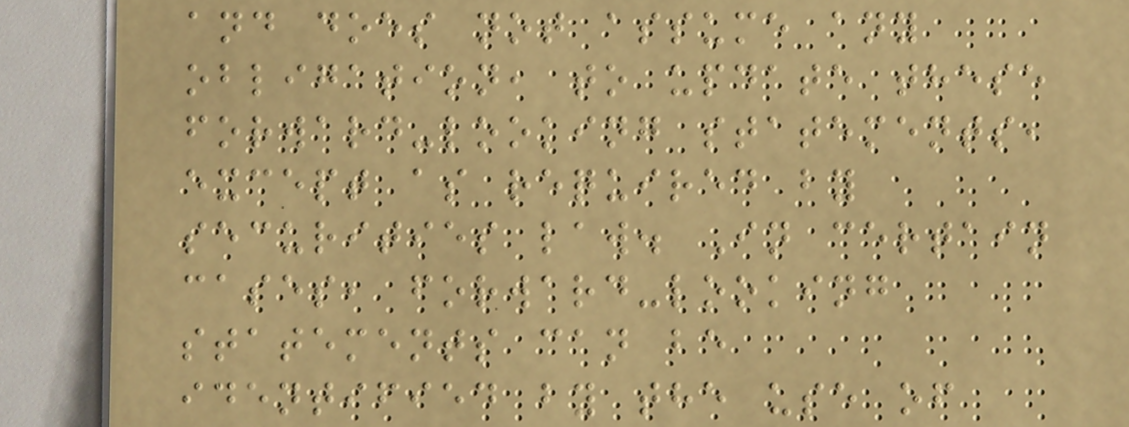and does not assume any
obligation, to update these
forward-looking statements,
except as required by
securities law. In certain
cases, forward-looking
statements can be
identified by the use of
